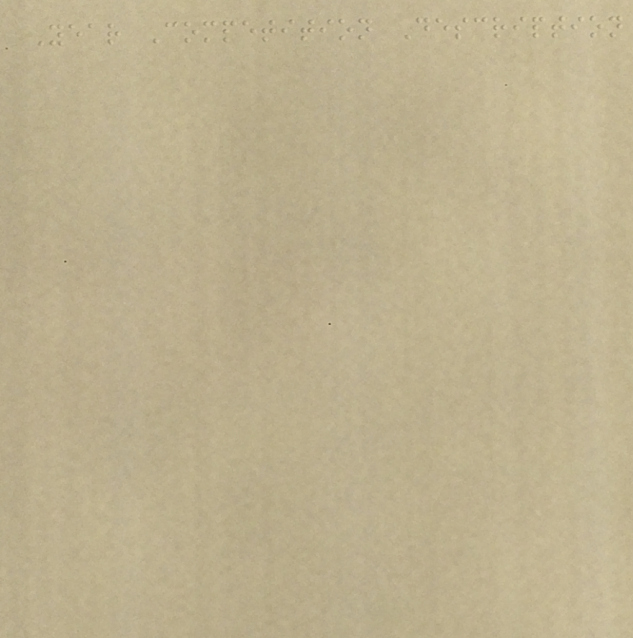Year Competition Description
